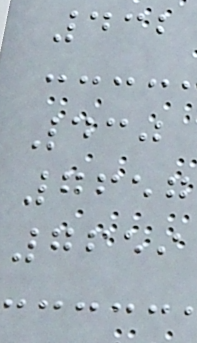432
430
7657
7659
